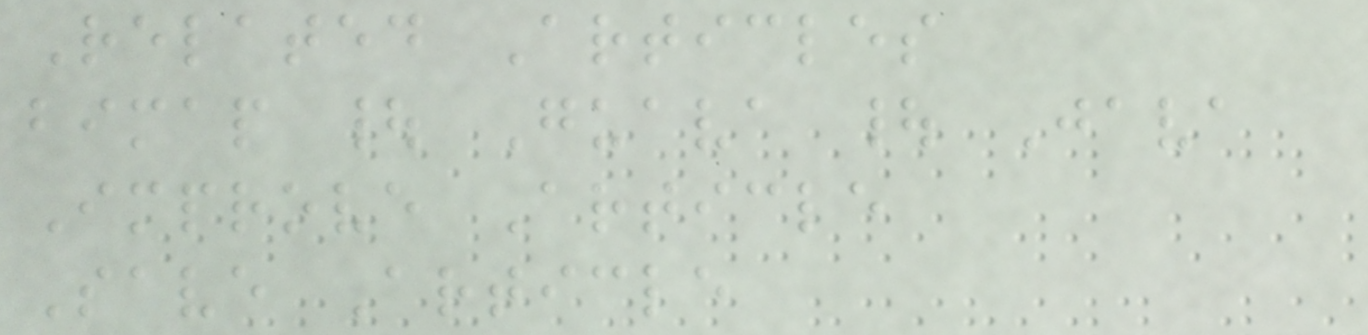Related Articles
bimap | Guava | Java
Improve Article
Save Article
